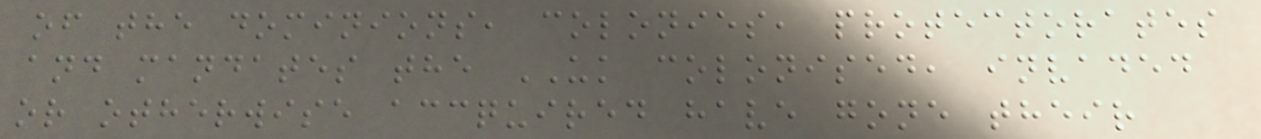of the dominions, colonies, protectorates
and mandates the UK colonised, invaded
or otherwise accquired have gone their
